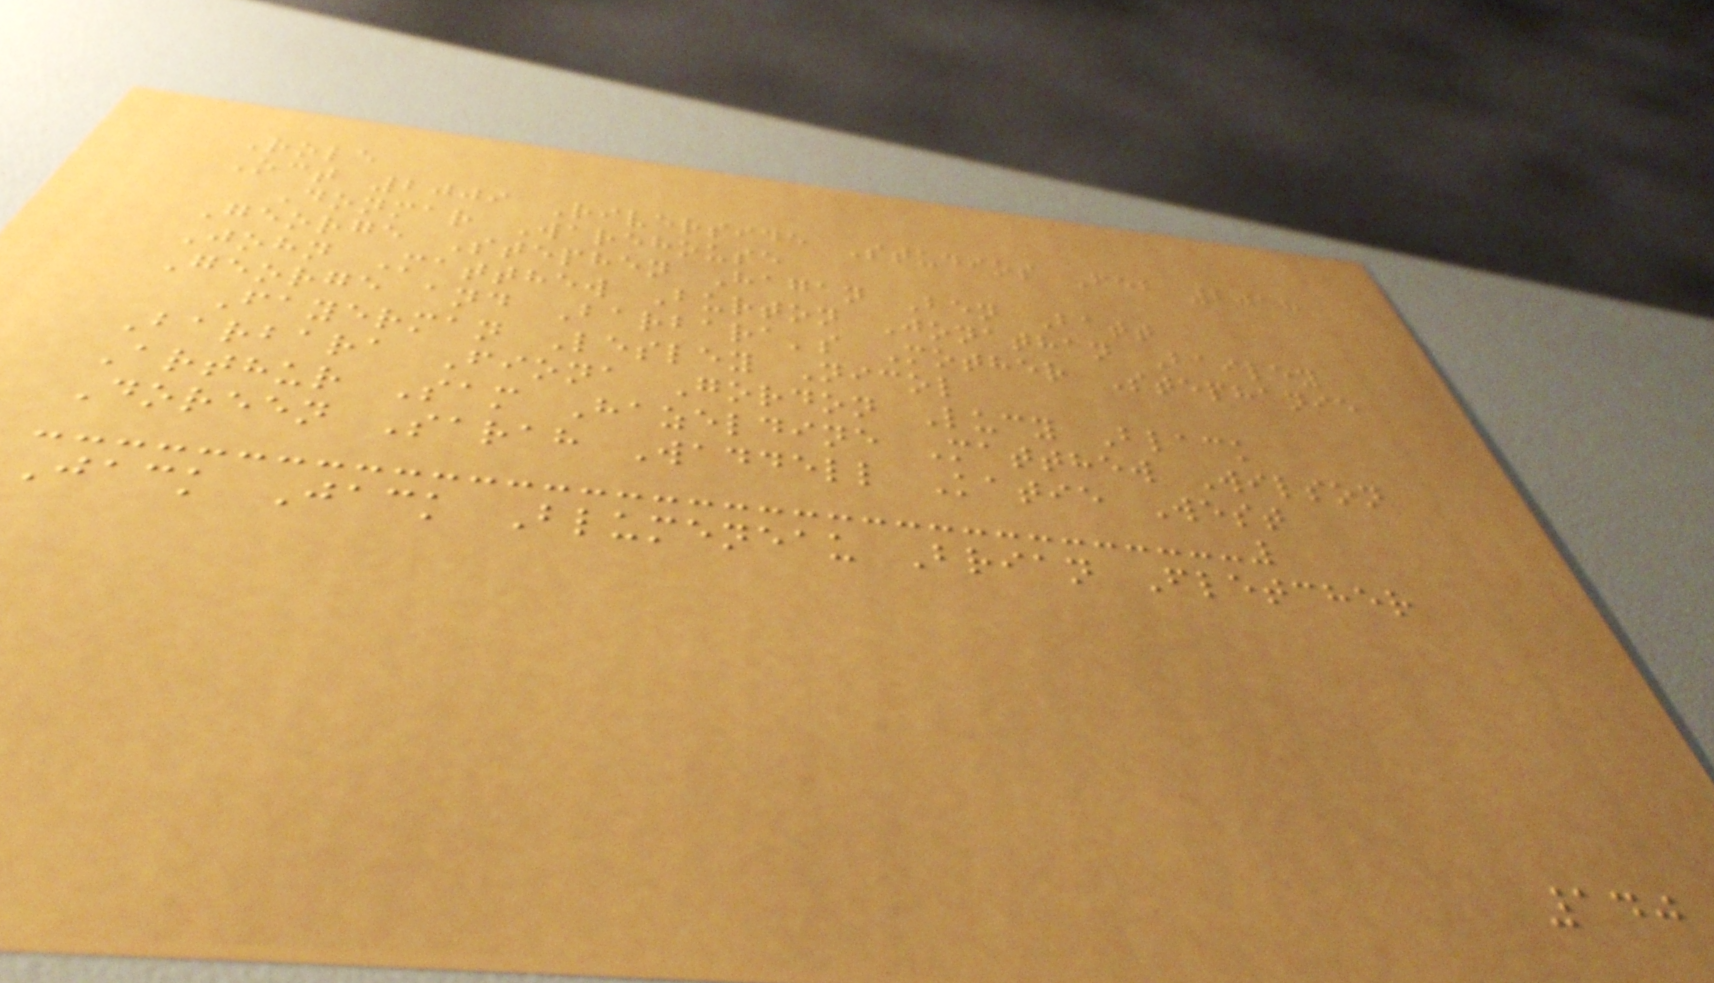Role
Oct 2009 Riverside Studios Feb 2018
Donmar Warehouse
George Stephen Hagan Ben Batt
John Matthew Burton Jonathan Bailey
George and Barbara's Mother Stephanie
Fayerman Lesley Nicol
Barbara Fiona Gordon Lucy Black
Arthur Sam Hazeldine Matthew Wilson
Doreen Sarah Waddell Katie West
Jack Jack Blumeneau Brian Fletcher
140
